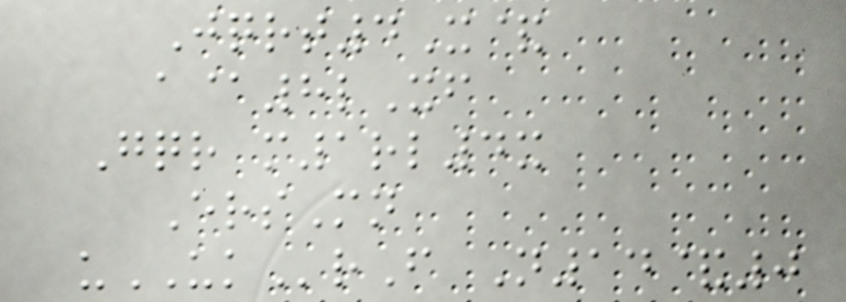Jqrt4X&
a@8lXf
Gqr m1rl4x
ErsMn
uUKrF N14&0
